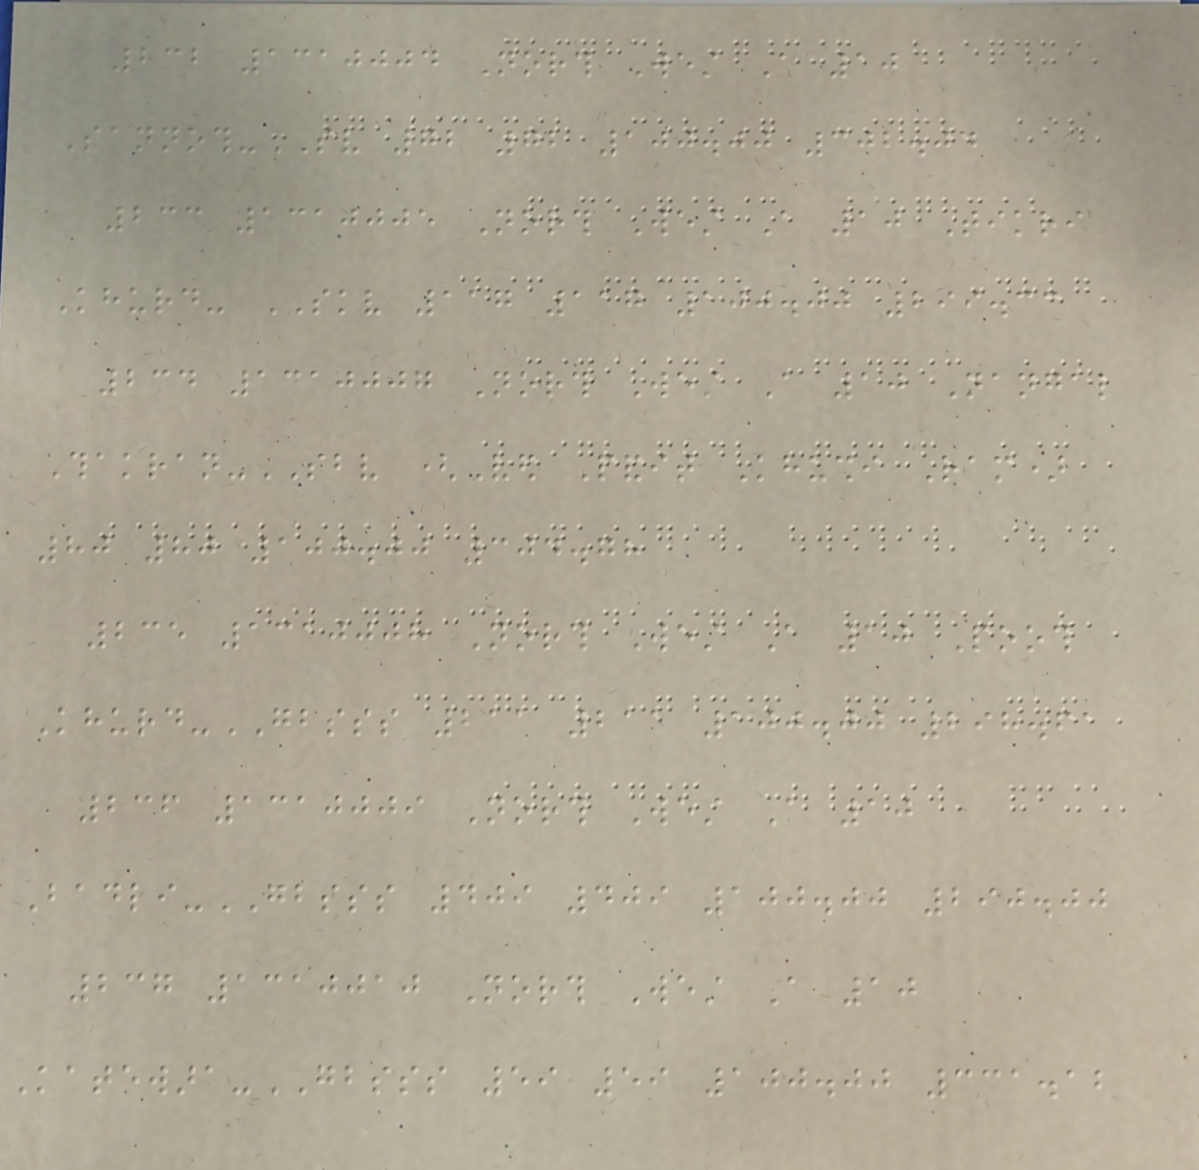232 1310004 North West A 10
Sannoth-SV 72 72 100.00 302.04
233 1310005 North West A 10 Tikri
Khurd- SKV 117 117 100.00 299.33
234 1310007 North West A 10 Nangal
Thakran-SBV (Ved Pandit Khushi Ram)
80 80 100.00 304.78
235 1310008 North West A 10 Pooth
Khurd-GBSSS 211 211 100.00 298.61
236 1310009 North West A 10
Badli-GBSSS 409 409 100.00 290.00
237 1310010 North West A 10
Katewara-GBSSS 59 59 100.00 331.12
